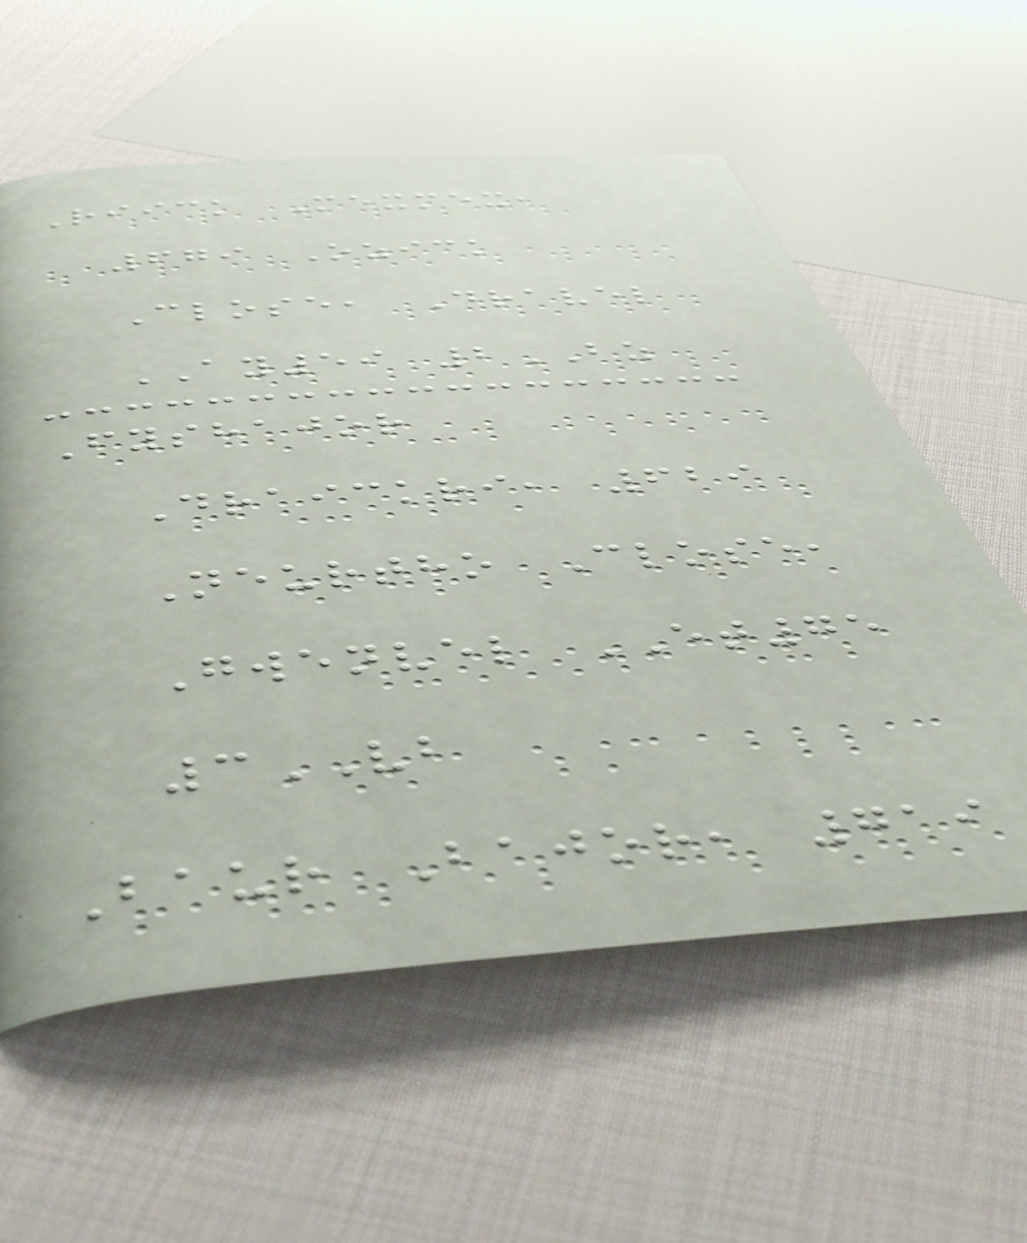Riick Mexmex,
679 Ozick
Close, Dravel
AY59 2BZ
Fyshajor
Draickri, 629
Neurtho Close,
Gwenvel ET75
3VB
Baur Bajor, 719
